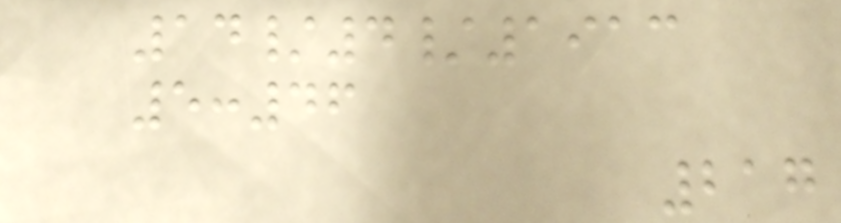14/4/1913
5:46
217
